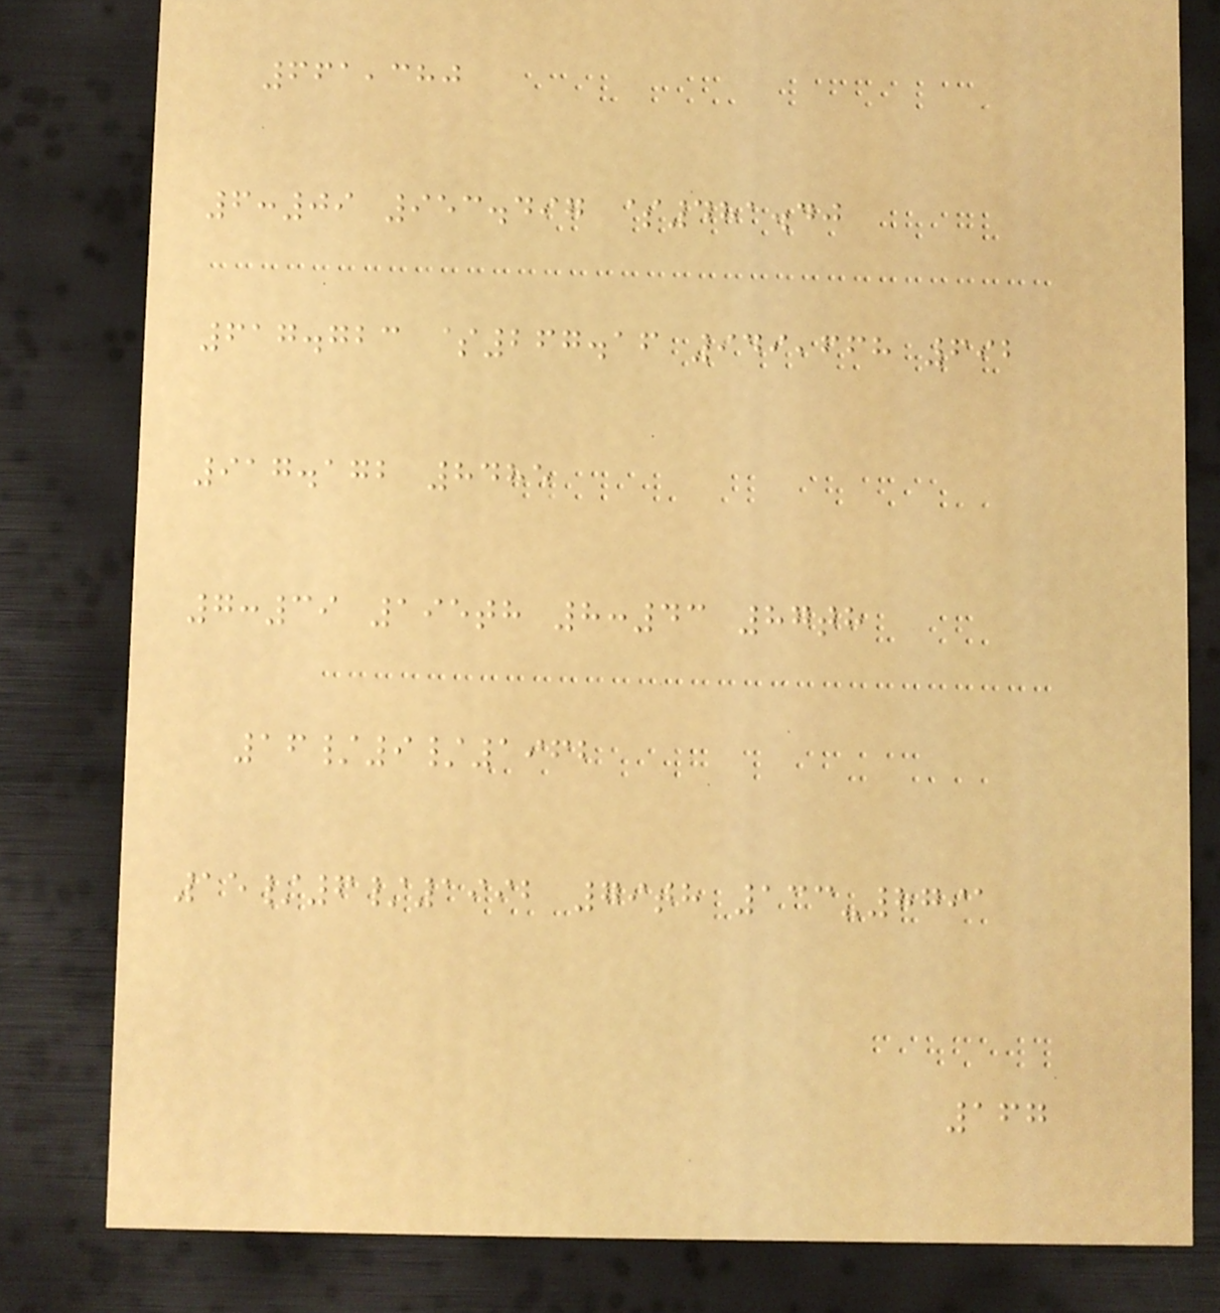661,380
6:09 953.497 $481.40
617.723 $267.16 949,668 692
917.172 8485
7:39 195th 8:43 87th
16/9/1962
15/6/1992 79th 133-8791
167
